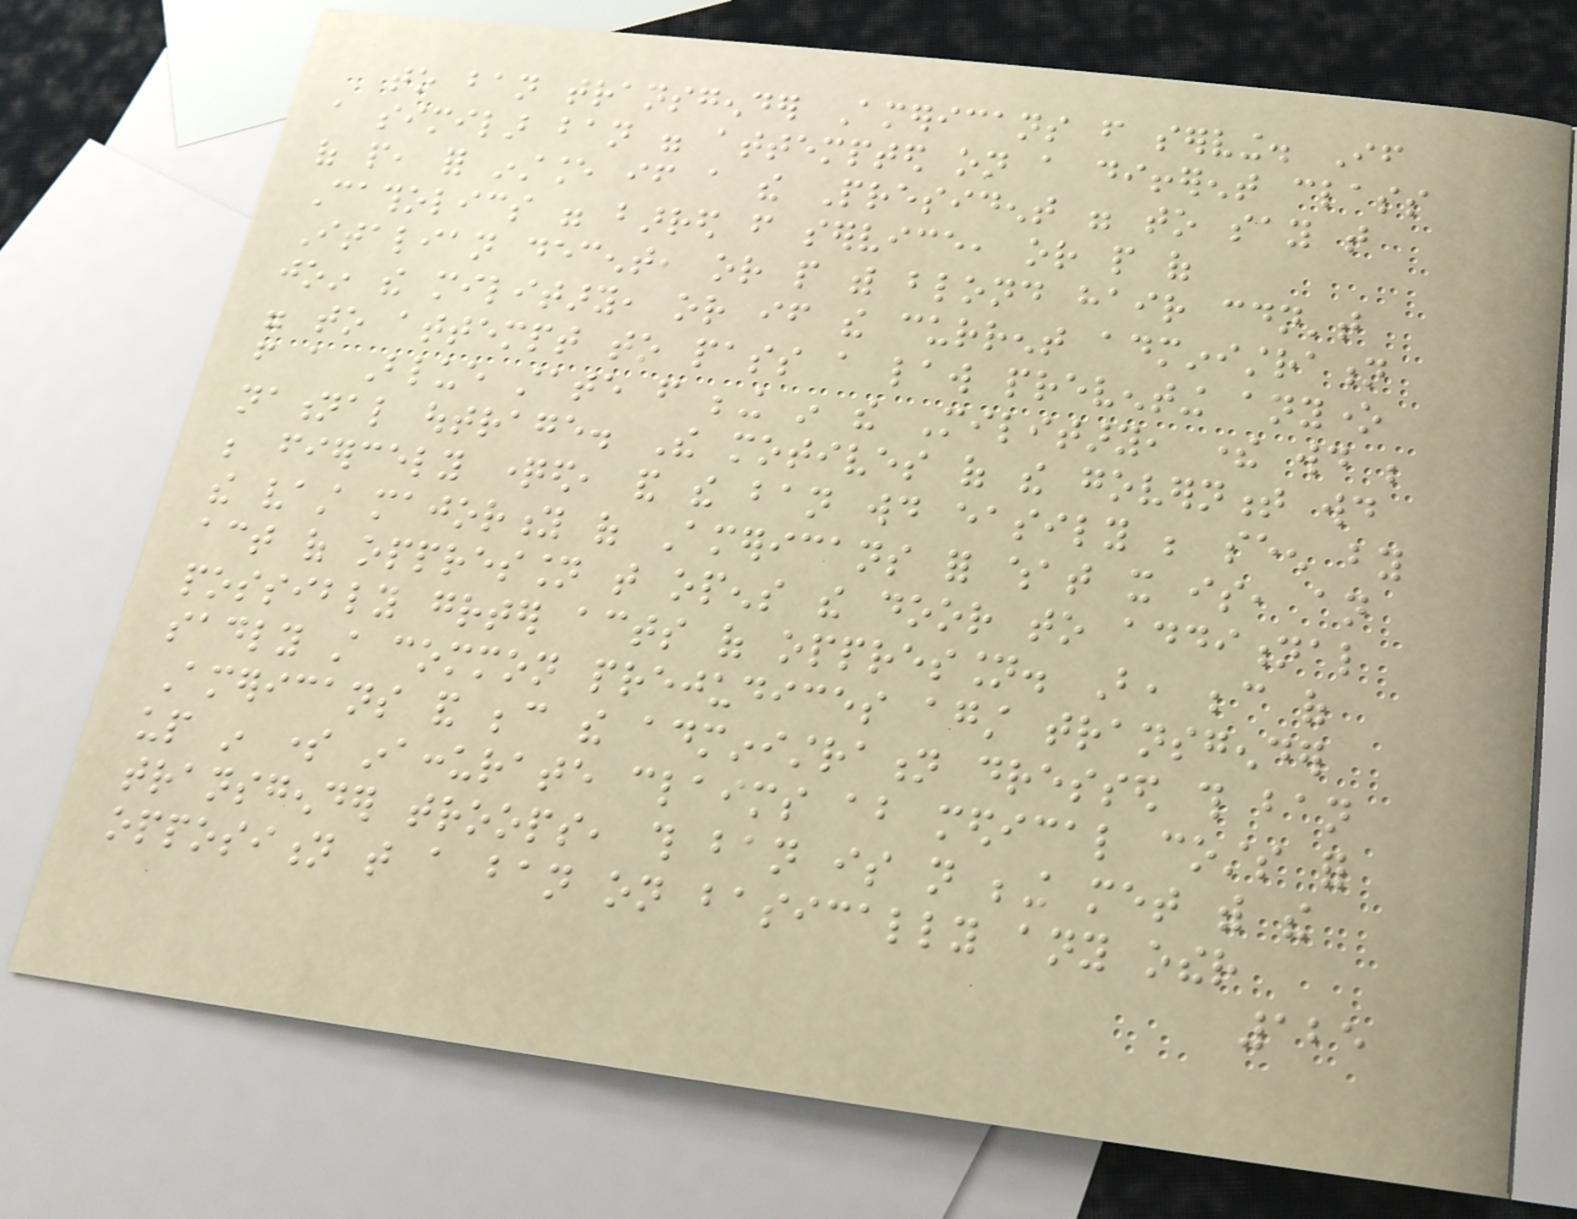to ban transgender Americans from serving. If
a similar ban were attempted on a different class
of people, for instance if a the President were to say that
Catholics were barred from service, or people of
Italian decent, or people with blond hair couldn't
join the military, or if the current administration
were to attempt to pass a law preventing anyone
from a Blue state from being in the Military, there would be
national outrage. The motives of the government would
be fiercely questioned, and the ban would easily be seen by
the vast majority of Americans for what it is, an
act of oppression that opens the door to additional
possibly greater acts of oppression. But, because of
sadly still common prejudices against transgender
Americans and because the administration dressed this ban
up in some inaccurate claims about medical costs for
transgender troops, this ban is not being met with the
opposition that a ban on basically any other
125
